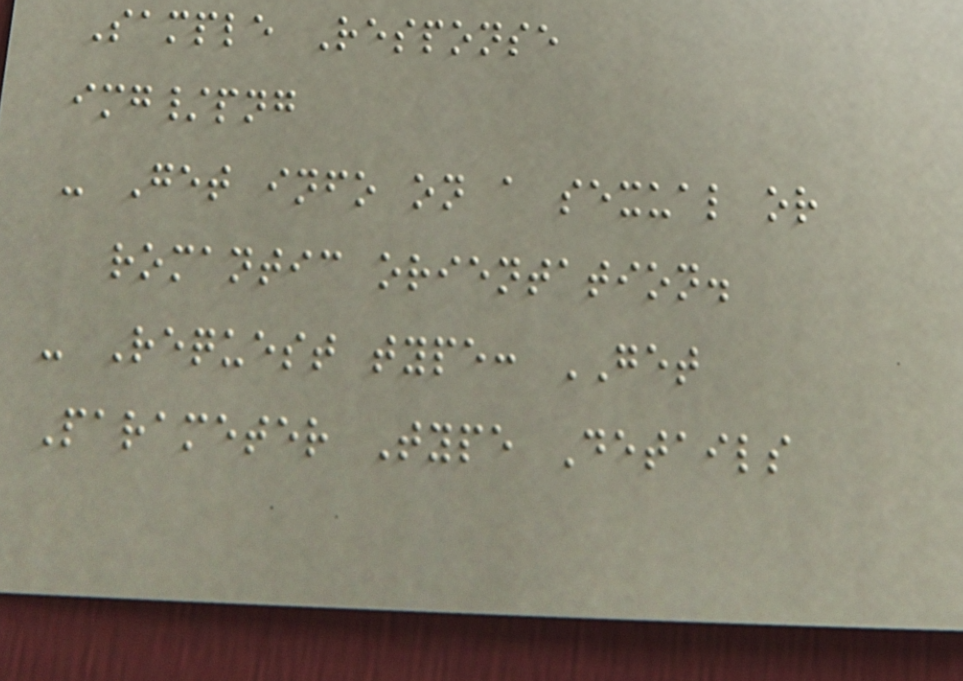Sample Response
img/png
- Get info on a sexual or
romantic orientation.
- Request type: GET
Parameter Type Details
